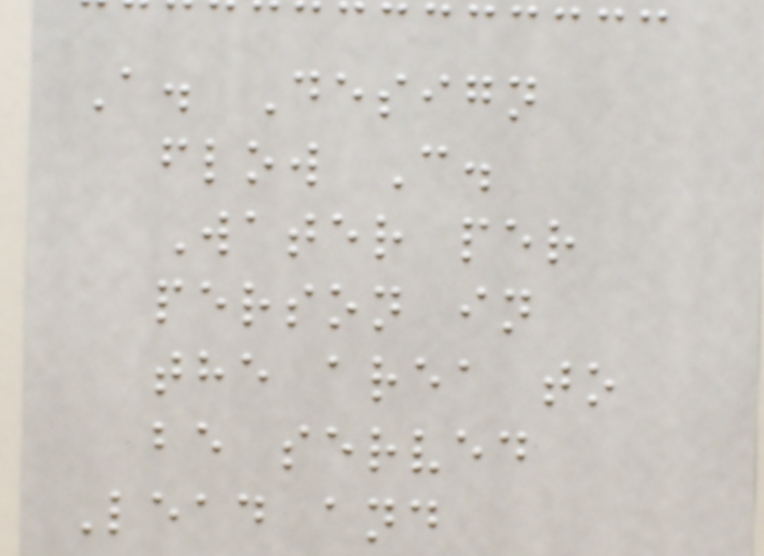A. Design
flow C.
Water per
person in
the area to
be served
Lead and
